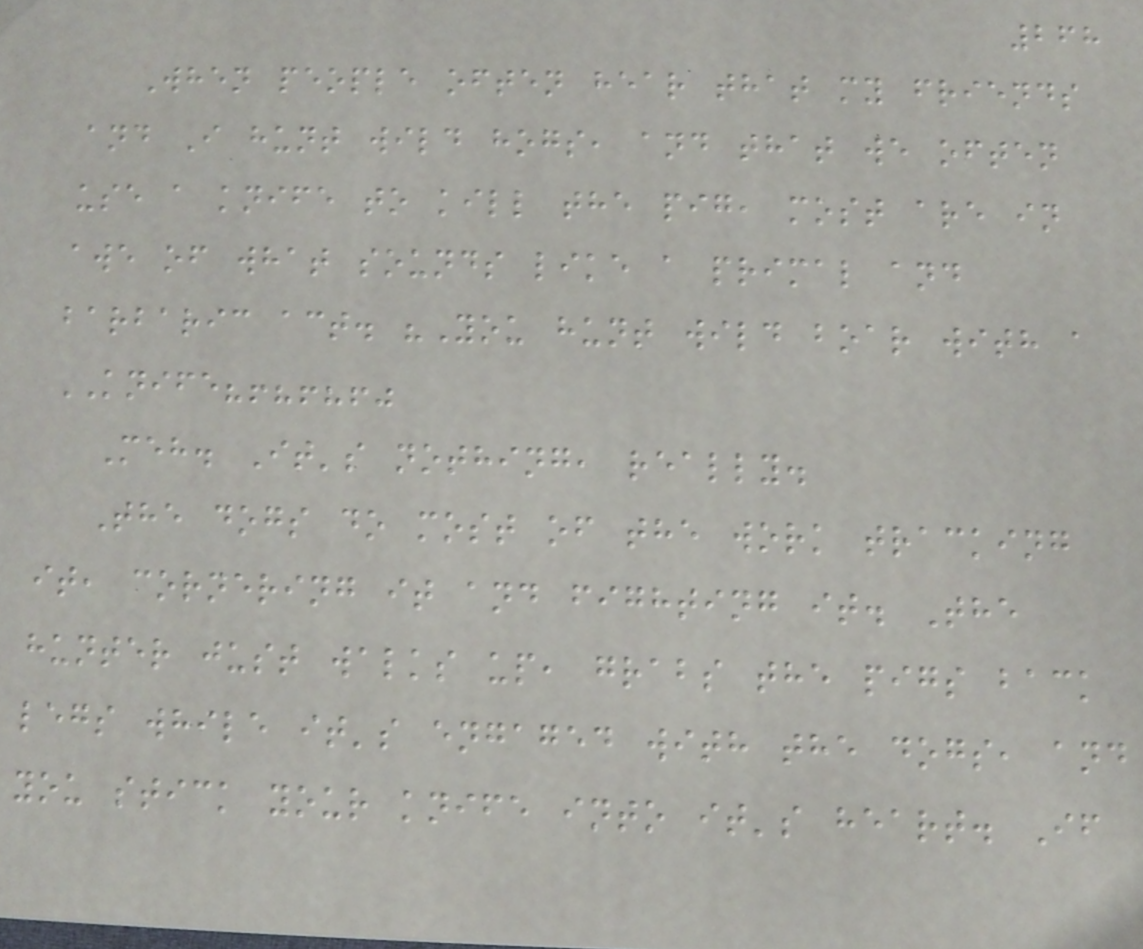268
When people often hear that my friends
and I hunt wild hogs, and that we often
use a knife to kill the pig, most are in
awe of what sounds like a primal and
barbaric act. "You hunt wild boar with a
KNIFE?!?!?!"
Meh. It's nothing, really.
The dogs do most of the work tracking
it, cornering it and fighting it. The
hunter just walks up, grabs the pigs back
legs while it's engaged with the dogs, and
you stick your knife into it's heart. If
